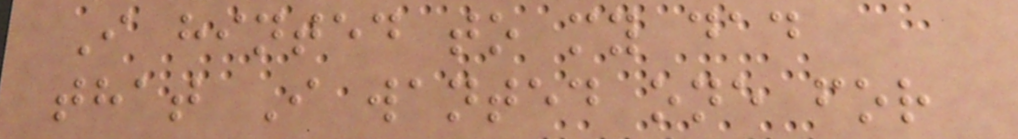I hinted to my dad
that I wanted one for
